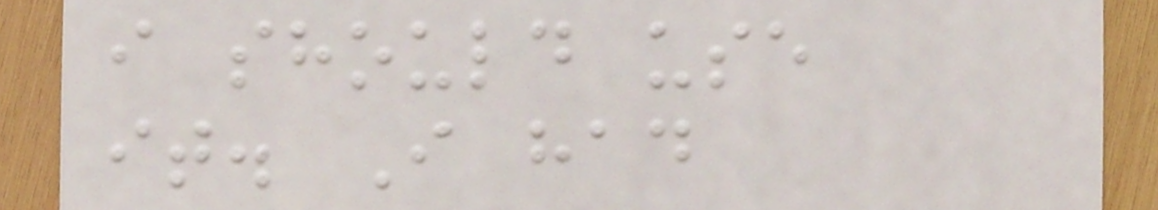i should use
it. I had
